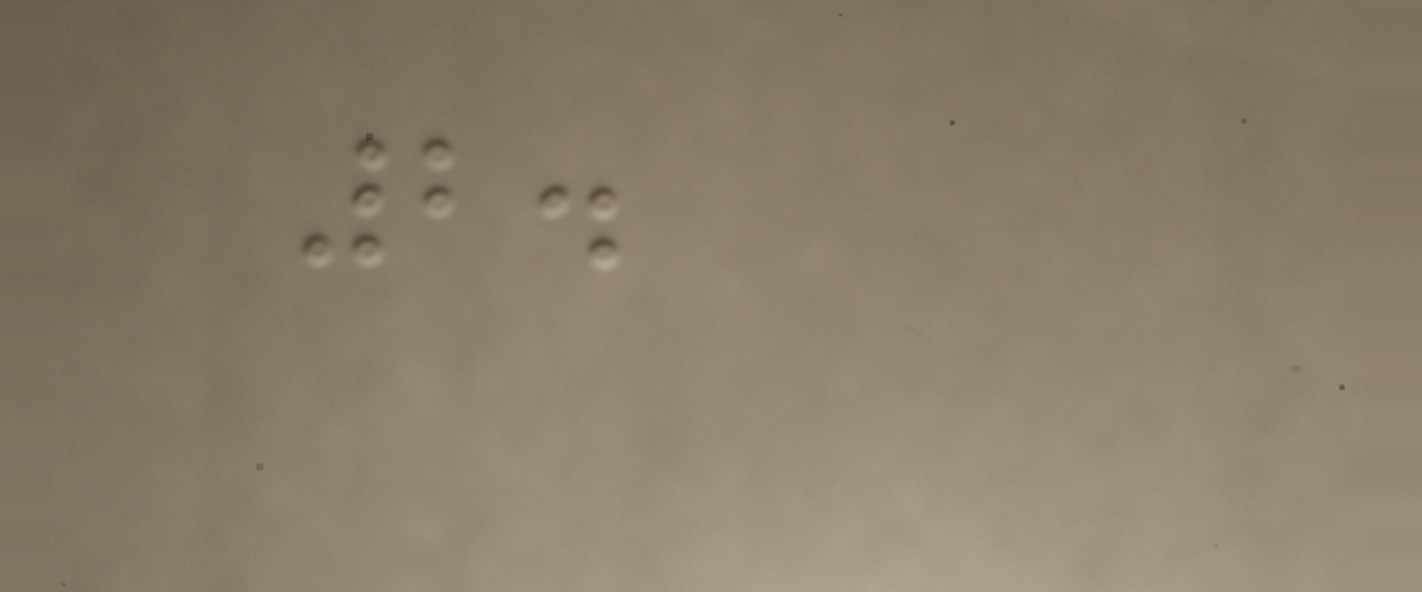2.
